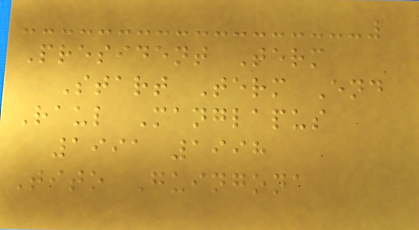President Term
Start Term End
Raul Manglapus
1991 1998
Tito Guingona
